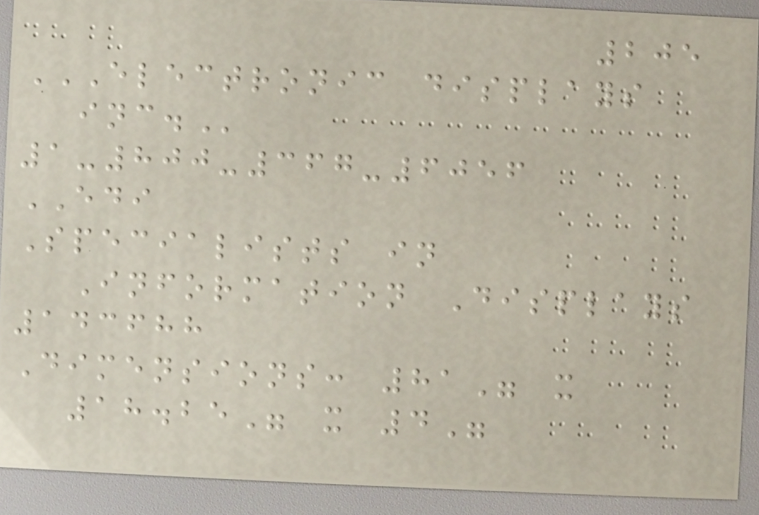205
ELECTRONIC DISPLAYS
INC.
1-800-367-6056
EDI
Specialists in
Information Displays
143688
Dimensions: 81" x
18.25" x 4"
